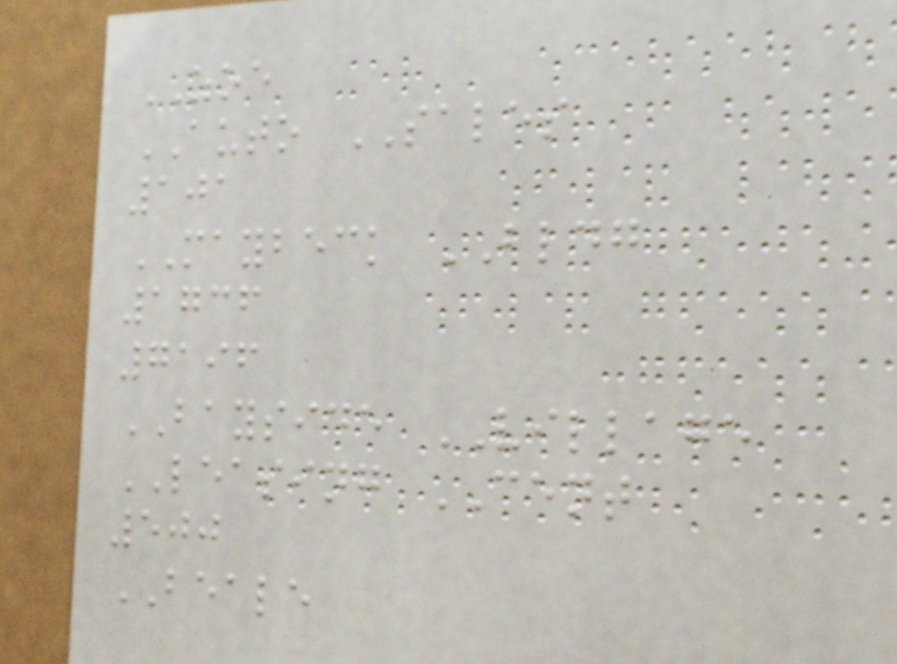ZOE
AUTO SALES
101
MAYBECK BLDG
1736
7196
BAYSIDE VILLAGE
LEASING CENT
500
BEALE
